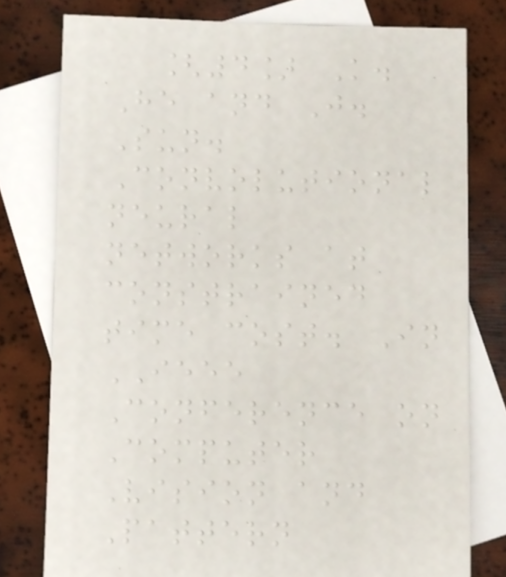[4] K.
He and J.
Sun.
Convolutional
neural
networks at
constrained
time cost. In
IEEE
Conference on
Computer
Vision and
Pattern
